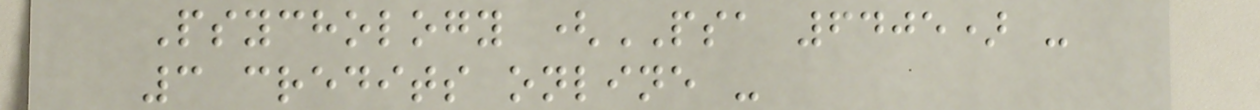Psychology (PSA 6405) -
3 credits online -
